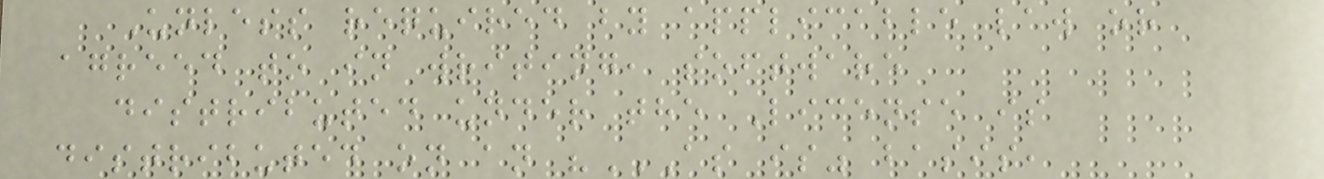Unless required by applicable law or
agreed to in writing, software
distributed under the License is
distributed on an "AS IS" BASIS,
